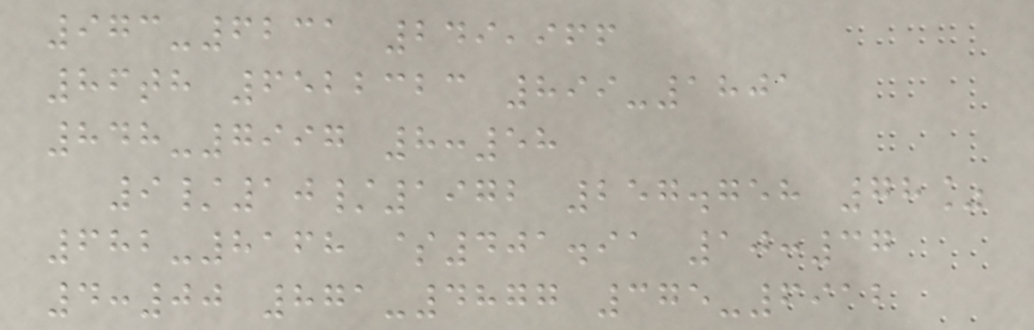973-6231 249,966
86th 6522323 899-1801
848-7997 8:58
9/10/1972 257.758 78%
682-8168 $401.91 10:37
4:00 871-4877 375-6912
